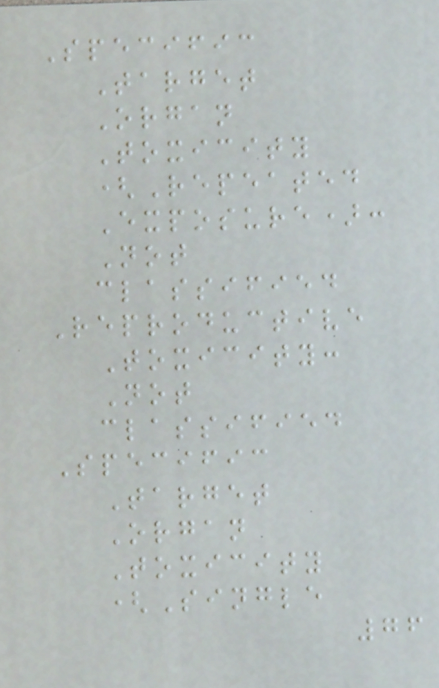Specific
Target
Organ
Toxicity
(Repeated
Exposure):
Not
classified
Reproductive
Toxicity:
Not
classified
Specific
Target
Organ
Toxicity
(Single
76
